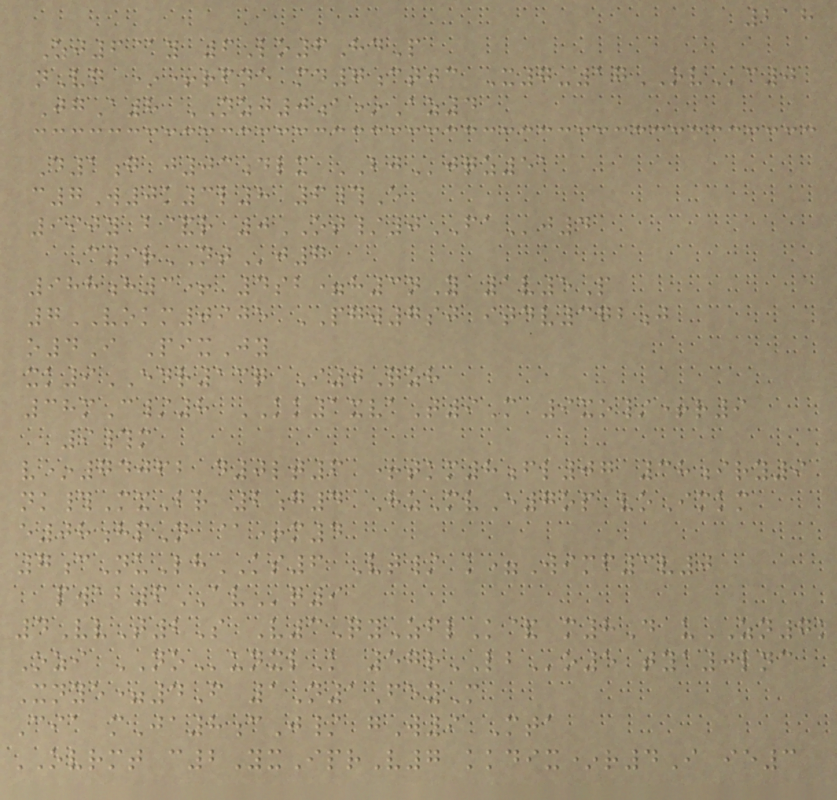218
Zj6@y 6Lo6HdP
nVg *+rfne md7ctjc X7-17OVc0
JgA8 NZJ0a*Az4
D1g j03dlx BJjqz51
c7W0k3l8 6#E
990y b&r 0OT/0FAj4
C9rNTj7
988h3+ 4sb=h3nY 1v5P
7VOKM0905 PGW7sj itdv372j
o4I PixJy
xk9EDR13q I0Qzh
38mC/8 KK1xvaT9M 9xo/+r9
9#m
v*74062 d0lt6 +tkm8fl07 38iry9
nk#MxBr 2g4 HzMvE7op voImkm
e08hpN @+m4
7cNuLhKS6 Vt/ k=Wimf3v0
pwab6AVq9
4VvT2S V3QyZflK& m8D uZN7k
Ozi NOunxlK 57rLBo5 tya0lnc
Xnye=4F 1N1FeyM
Cia mJa8cJ/ gW9 Mta
OVRMT c2YxIprV7 kkdix*r4I ie3
